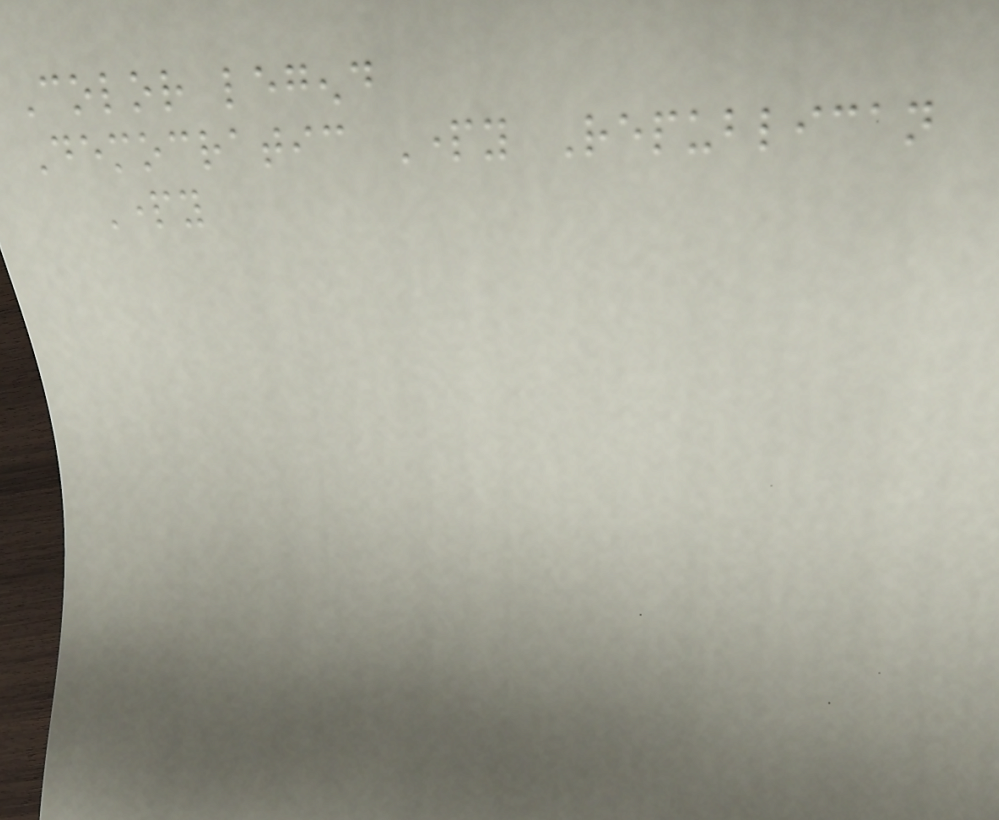Color legend
Democratic Party Republican
Party
